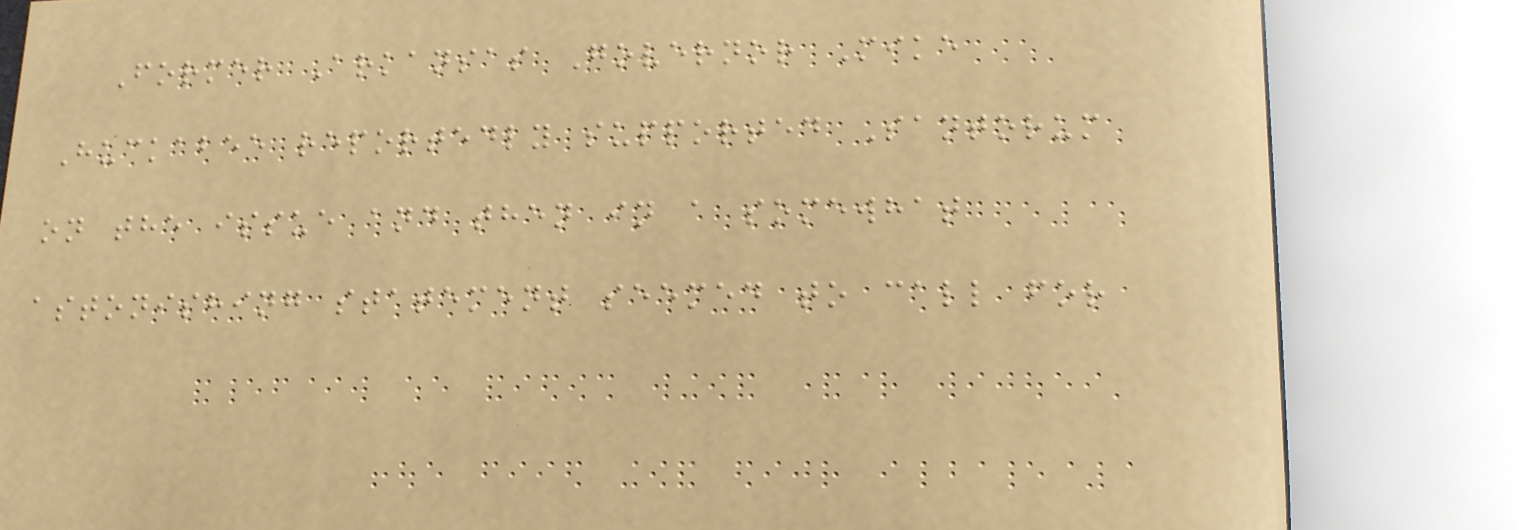Former Arkansas Governor Mike
Huckabee reportedly supported Santorum
on the issue and then in a somewhat
astonishing statement seemed to call for
